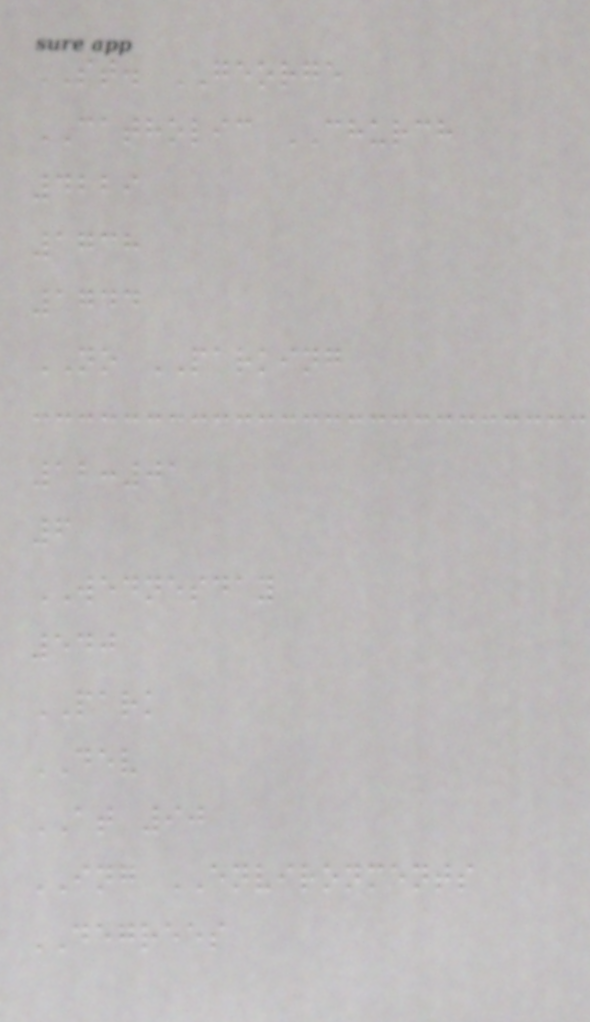ST. GEORGE
CATHOLIC CHURCH
4229
1738
1744
NO PARKING
12:01
6
WEDNESDAY
540
PARK
DEV
AT 90
ING ENVIRONMENTS
DEGREES
